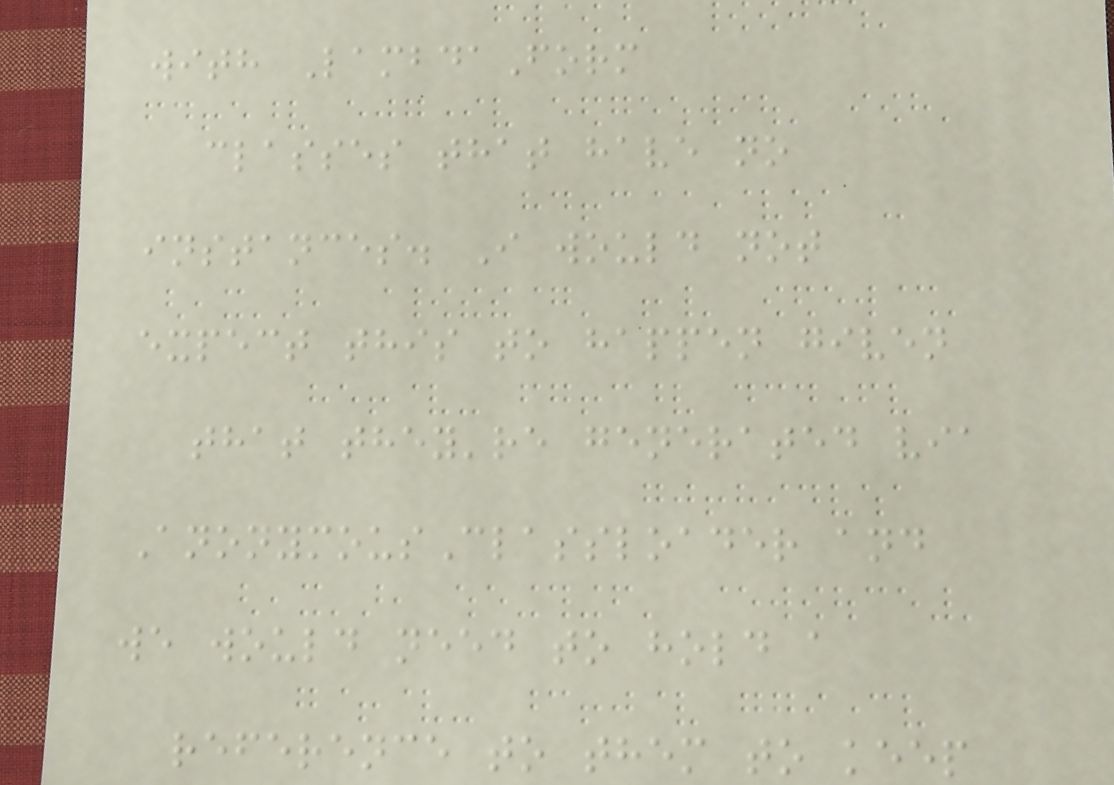with LambdaForm
classes that have no
instances. I would not
expect this to happen given
that they're generated via
AnonymousClassloader and
we would need to hold a
reference to them to keep
